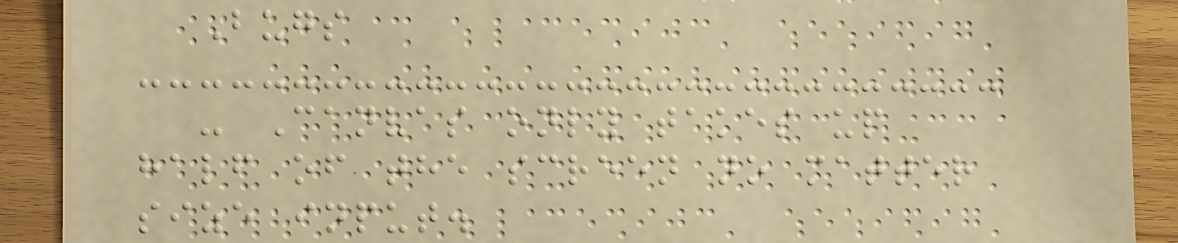Bugs
- Canvas only takes up
half of the screen no matter
size input.
